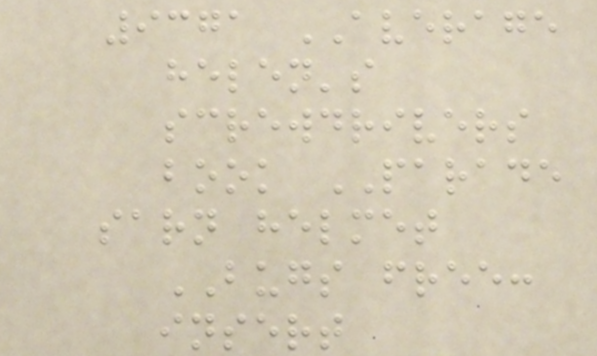9371 AVERAGE
helen's
screwdrivers
book PARADE
sarn helmet
BUGS free:
insert
